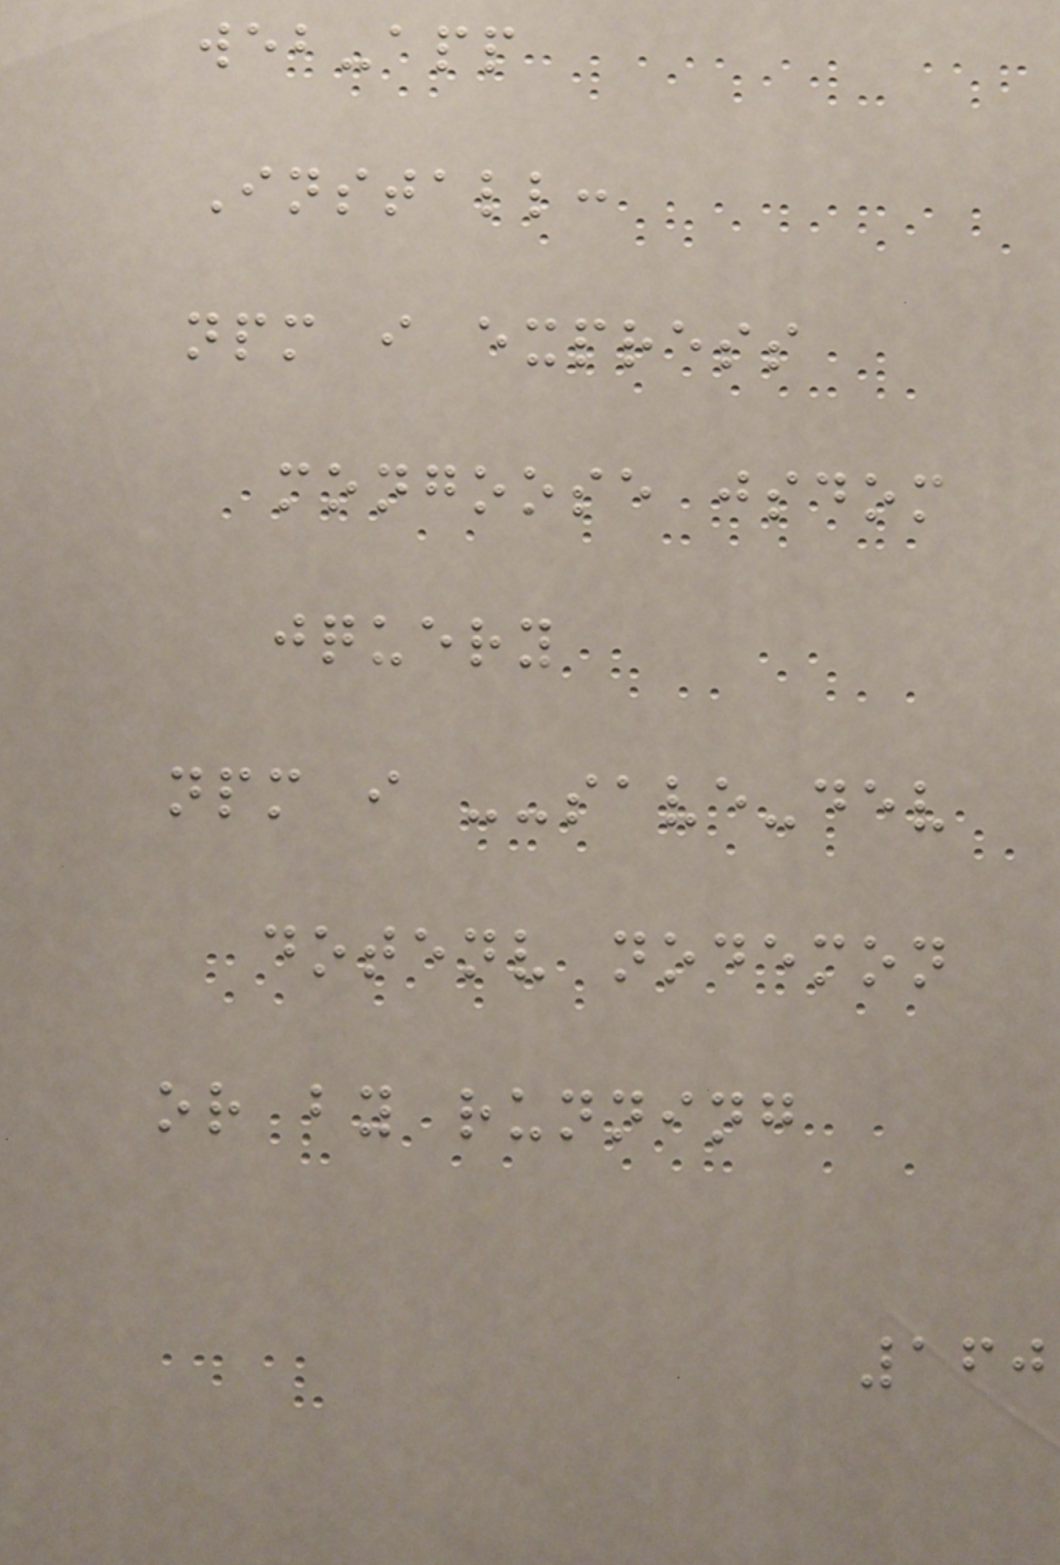web-app
Install:
npm i express
mongoose jsdom
jquery
npm i --save-dev
dotenv nodemon
or by running
160
